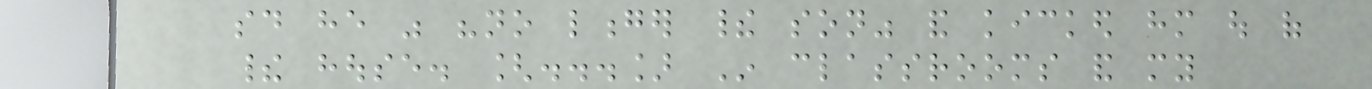said he was "no longer their son" and kicked him out of
their house. [...] In classrooms and my
